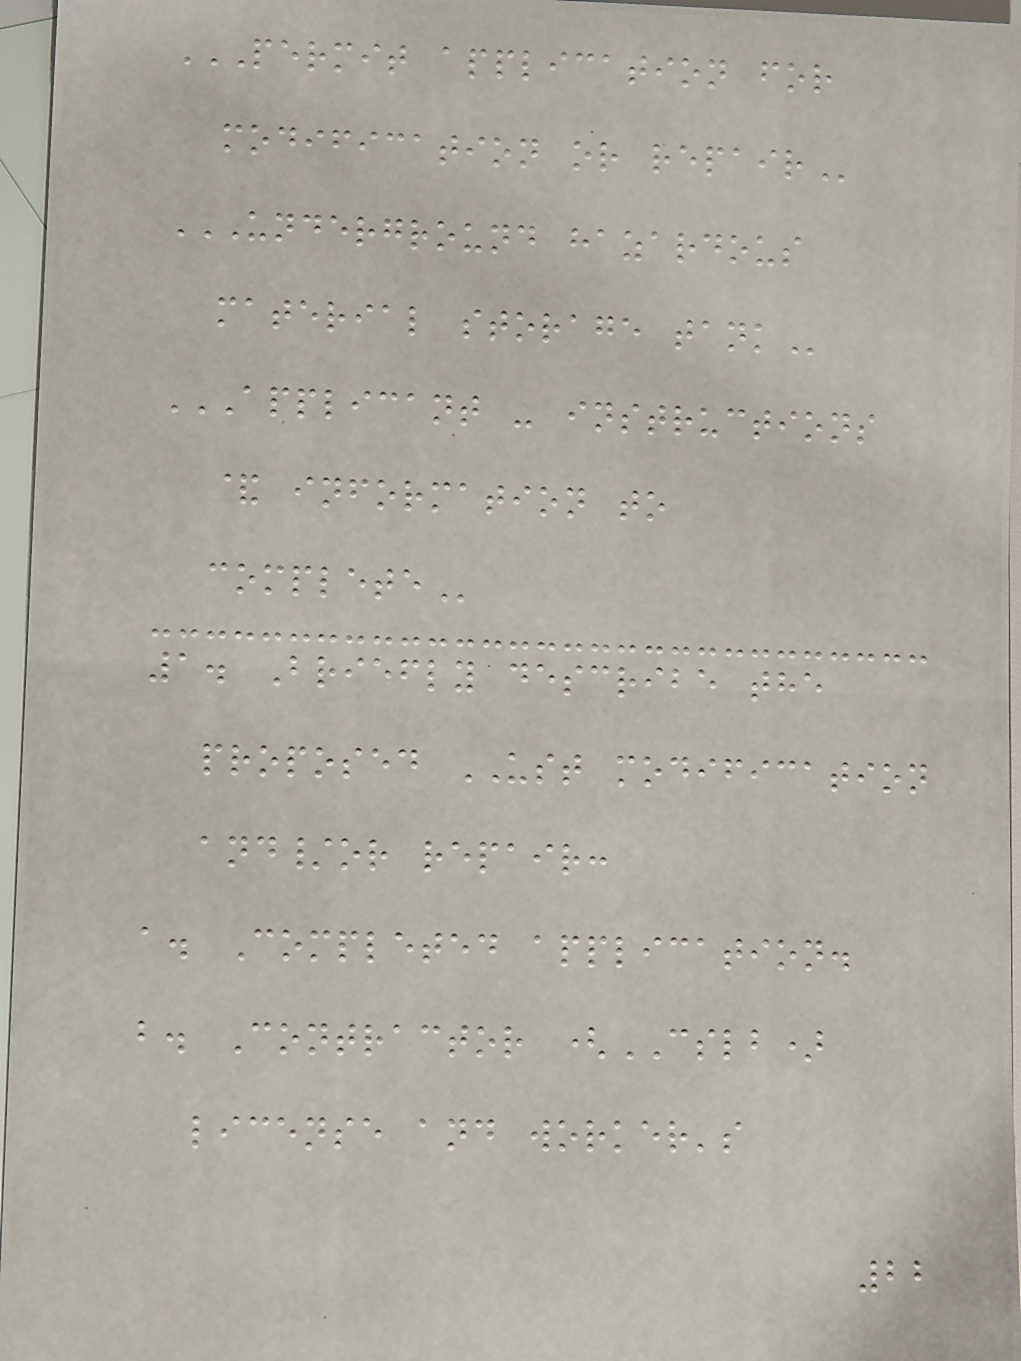PERMIT APPLICATION FOR
MODIFICATION OR REPAIR
UNDERGROUND HAZARDOUS
MATERIAL STORAGE TANK
APPLICANT - INSTRUCTIONS
& INFORMATION TO
COMPLETE
1. Briefly describe the
proposed UST modification
and/or repair:
a. Completed application.
b. Contractor (CSLB)
license and worker's
22
